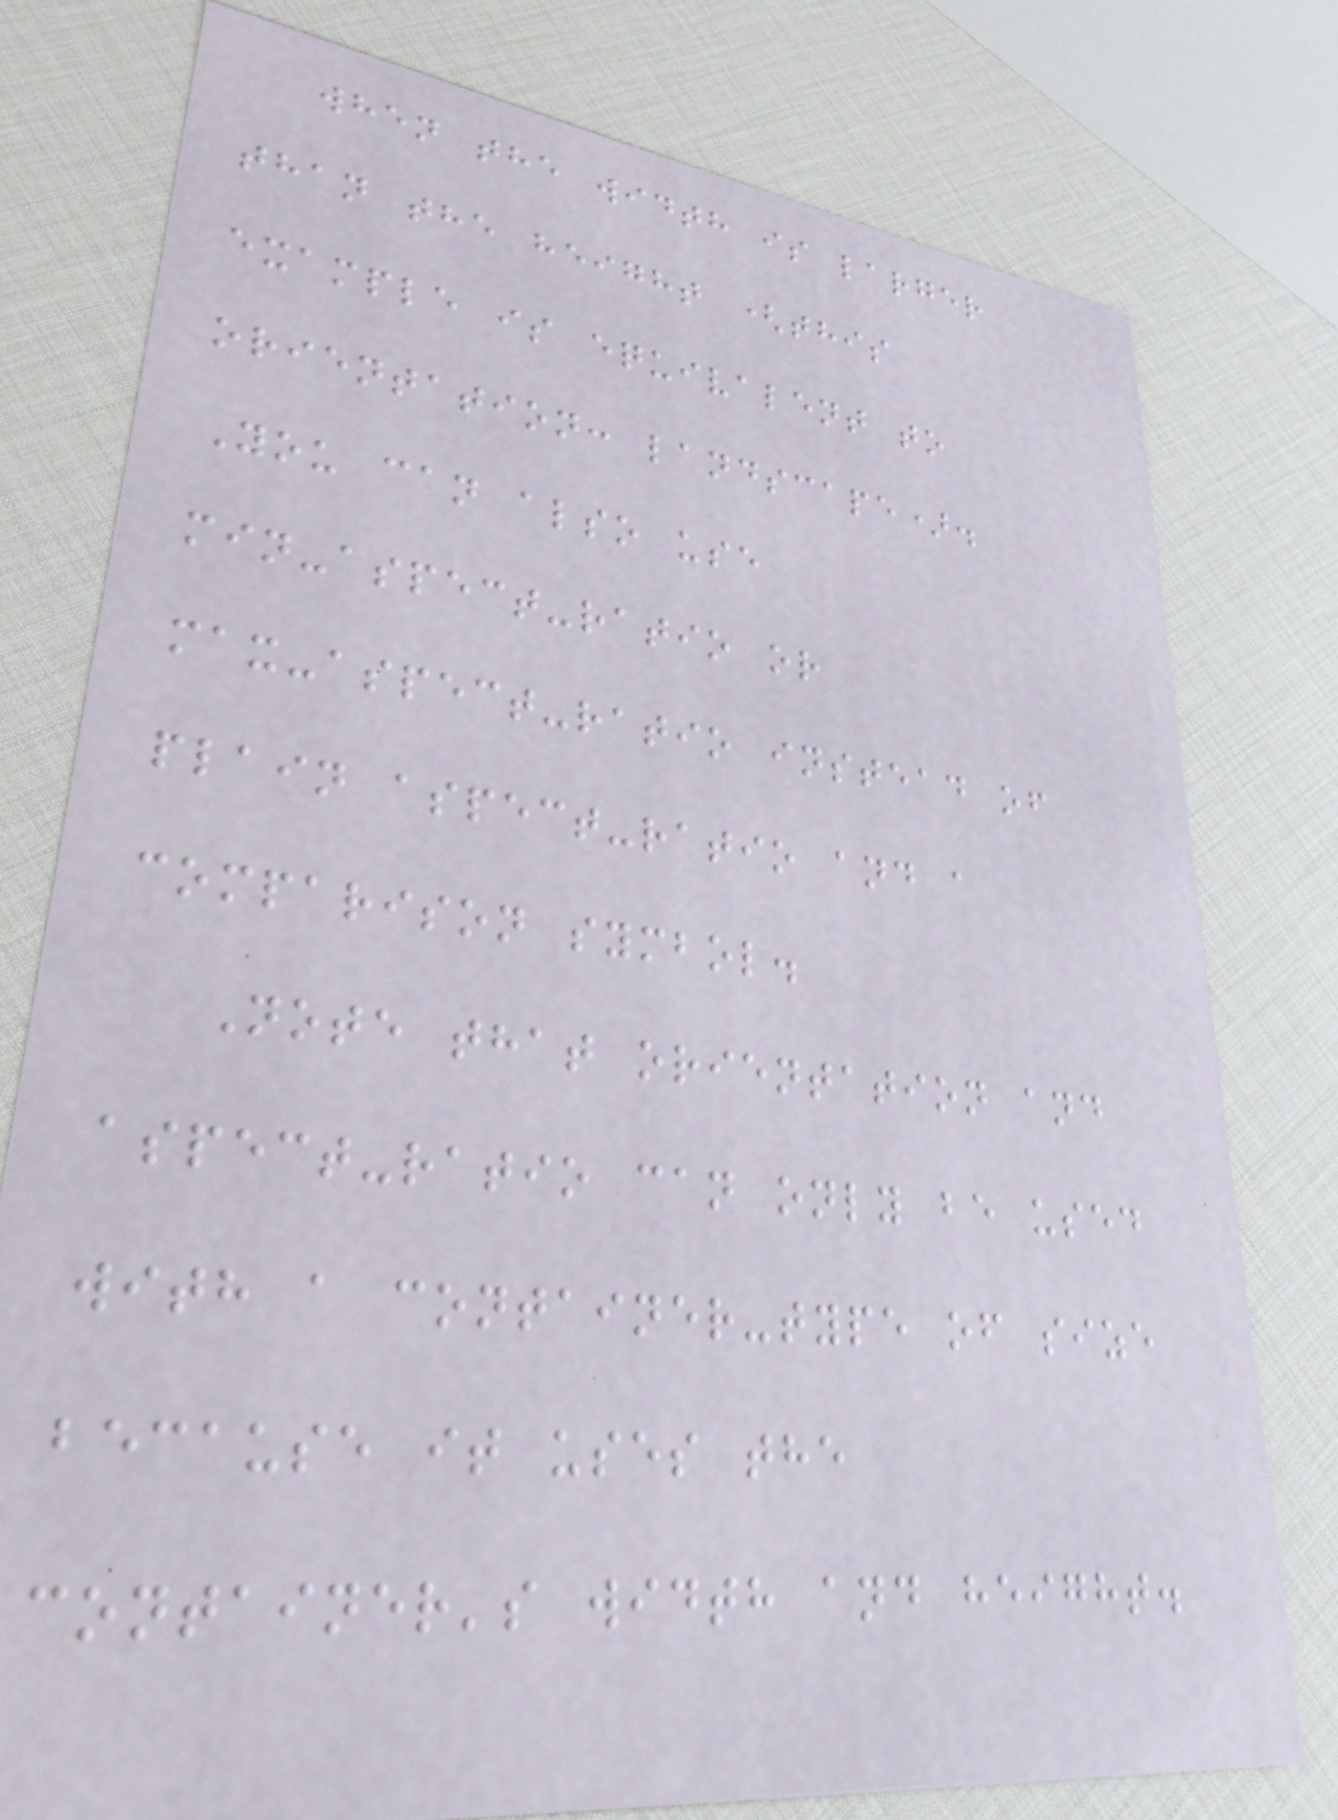when the width is larger
than the height (this
example is equivalent to
orientation: landscape).
You can also use
min-aspect-ratio or
max-aspect-ratio instead of
plain aspect-ratio and a
comparison symbol.
Note that orientation and
aspect-ratio can only be used
with a container-type of size
because it uses the
container's width and height.
